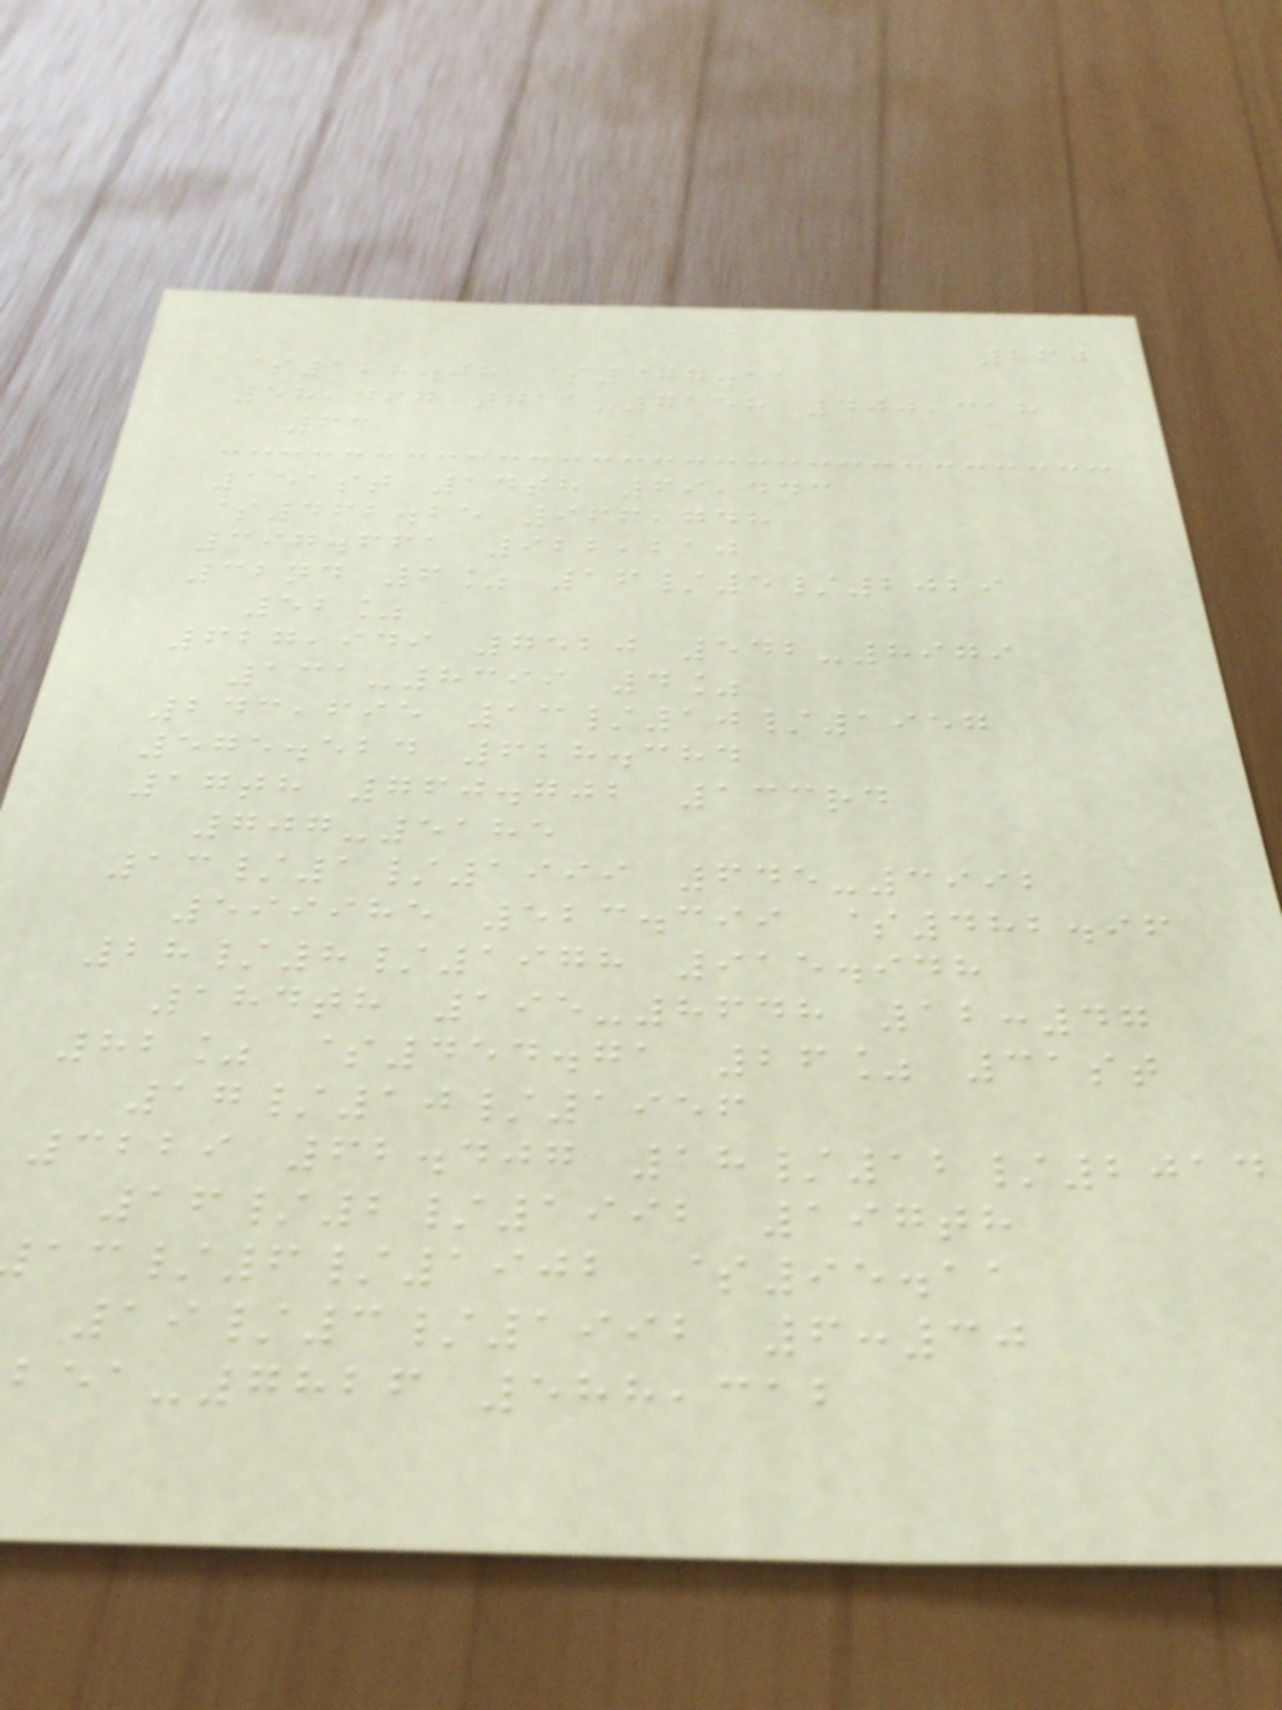260
$128.08 $377.11
58,467 711-7158 400,318
63
151st 14th 69,443
$462.25 966,748
397.661 922,210
32nd 6% 16/5/2029
52%
627,949 7520 542-8979
131-8399 4%
243,695 13/10/1957
575.524 628.384
17th 760.702 133rd
707-5185
13/1/1999 645-3992
599985 523.399 $482.96
28/8/1978 915.948
184th 195-8648 12:47
82% $454.71 26% 31st
17/10/1956
3229 62.407 18/12/2014
16/2/1992 197th
/6/1902 $95.11
19/3/1992 6:30
-7826 588,312
